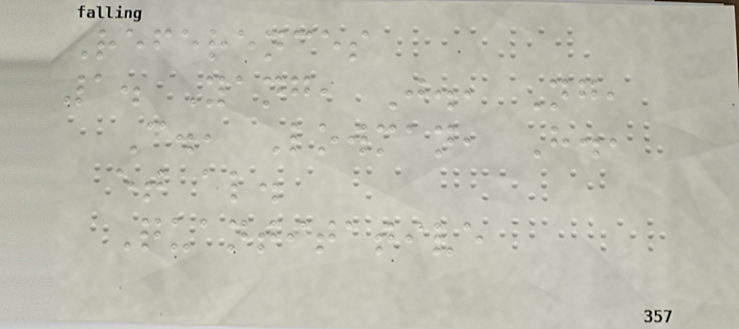References
1. Yang, J., Ng,
C., Lowman, H.,
et al.
Quantitative
